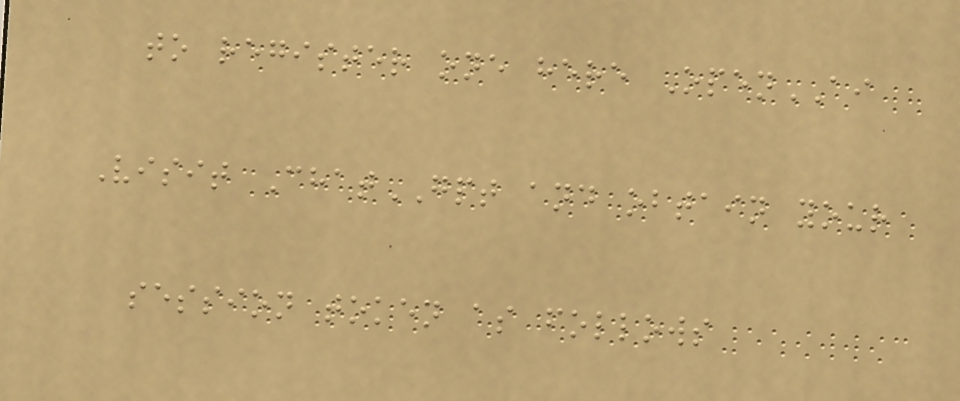to register one here OpenAI
Visit ChatGPT and obtain your
session token as follows
